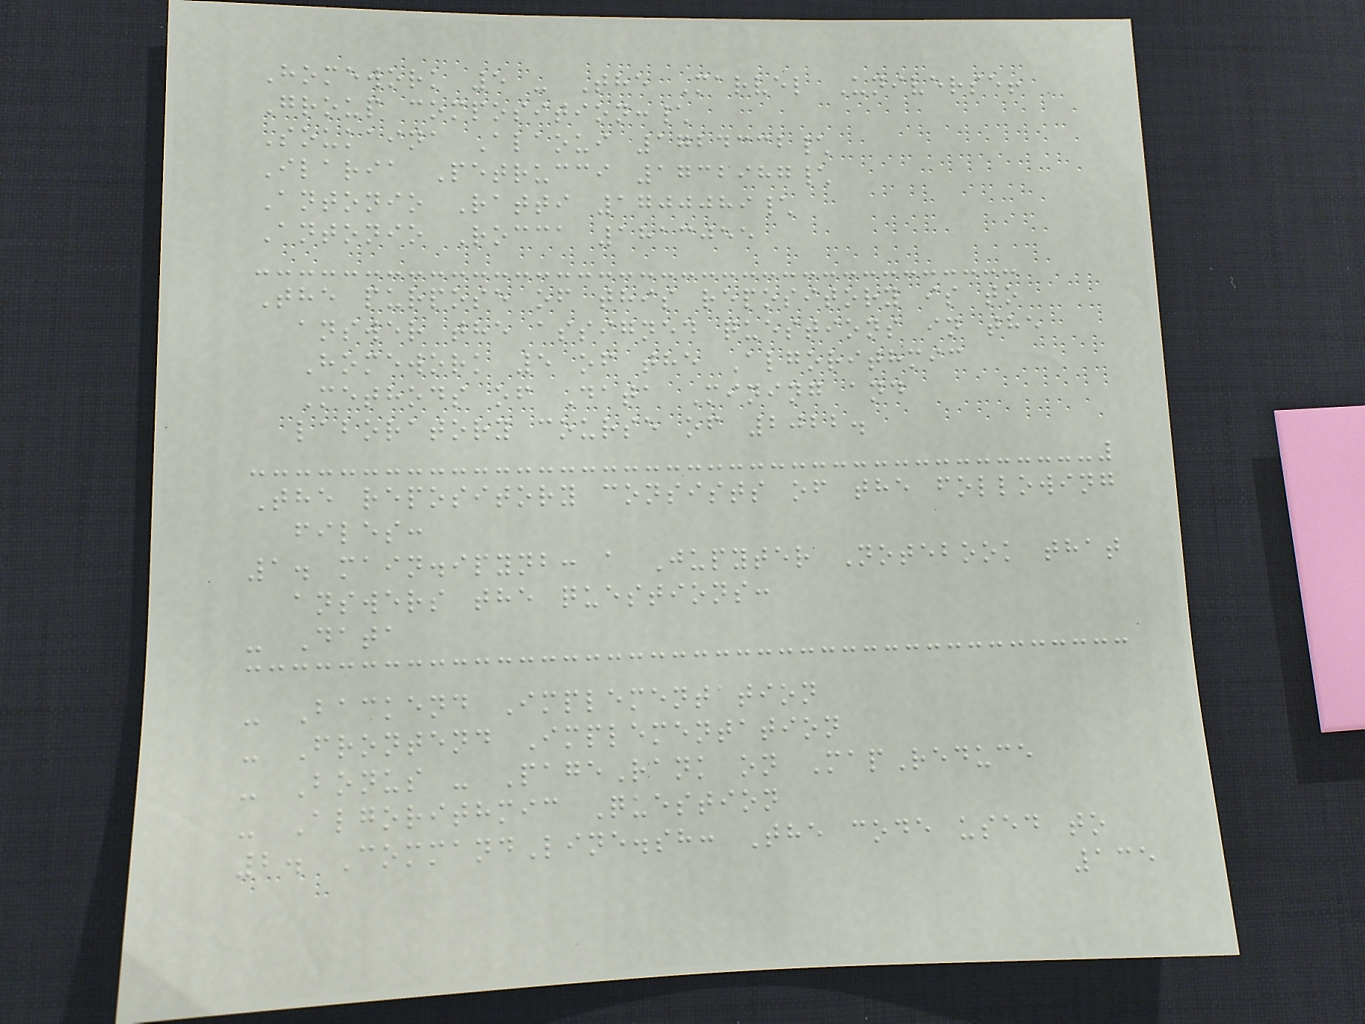Homework 5 - The Marvel Universe!
Group composition:\
Soukaina Alaoui 1724332\
Ilaria Petrucci 1732987\
Antonio Ratti 1700089\
Antonio Rocca 1813055
The purpose of this repository is to
answer the assigned questions in the
Homework 5 of the Algorithmic
Methods of Data Mining and
laboratory course of 2022.
The repository consists of the following
files:
1. main.ipynb: a Jupyter Notebook that
answers the questions:
- Data
- Backend Implementation
- Frontend Implementation
- Bonus - PageRank on MapReduce
- Algorithmic Question
2. CommandLine.sh: The code used to
135
